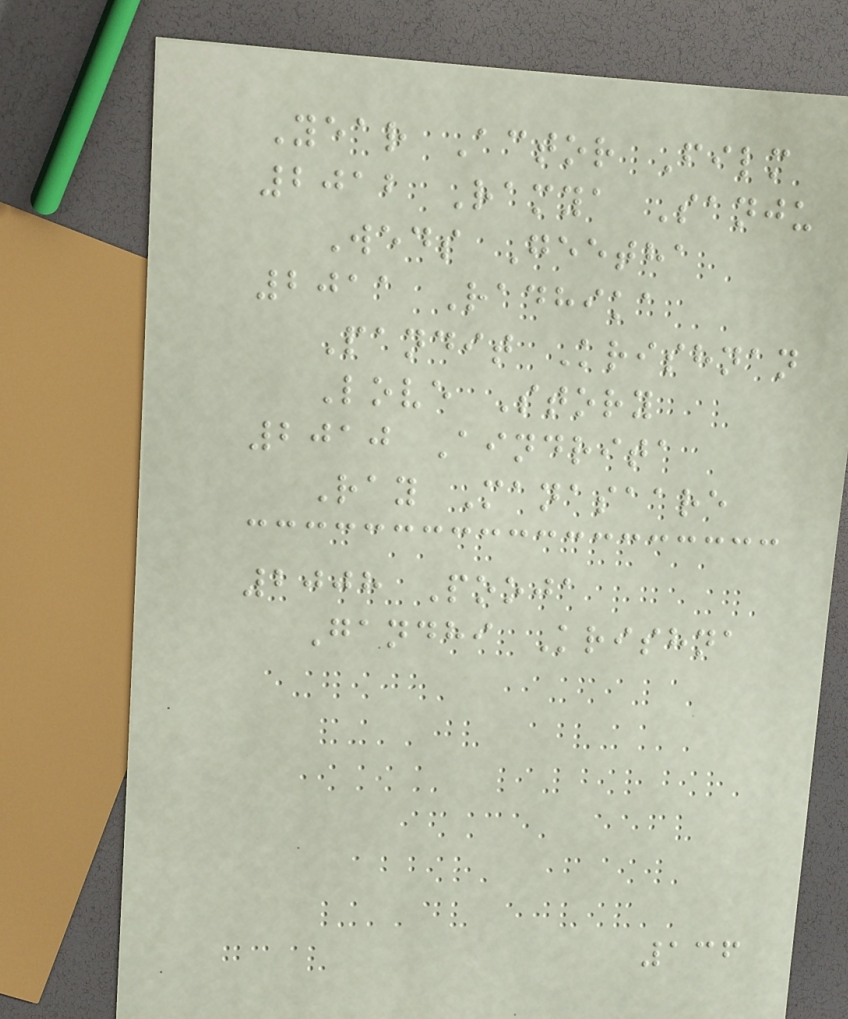Year Actor Film
2012 Ramya Sanju
Weds Geetha
2011 Radhika
Pandit Krishnan
Love Story
2010 Aindrita
Ray Manasaare
2008 Pooja
Gandhi Krishna
136
